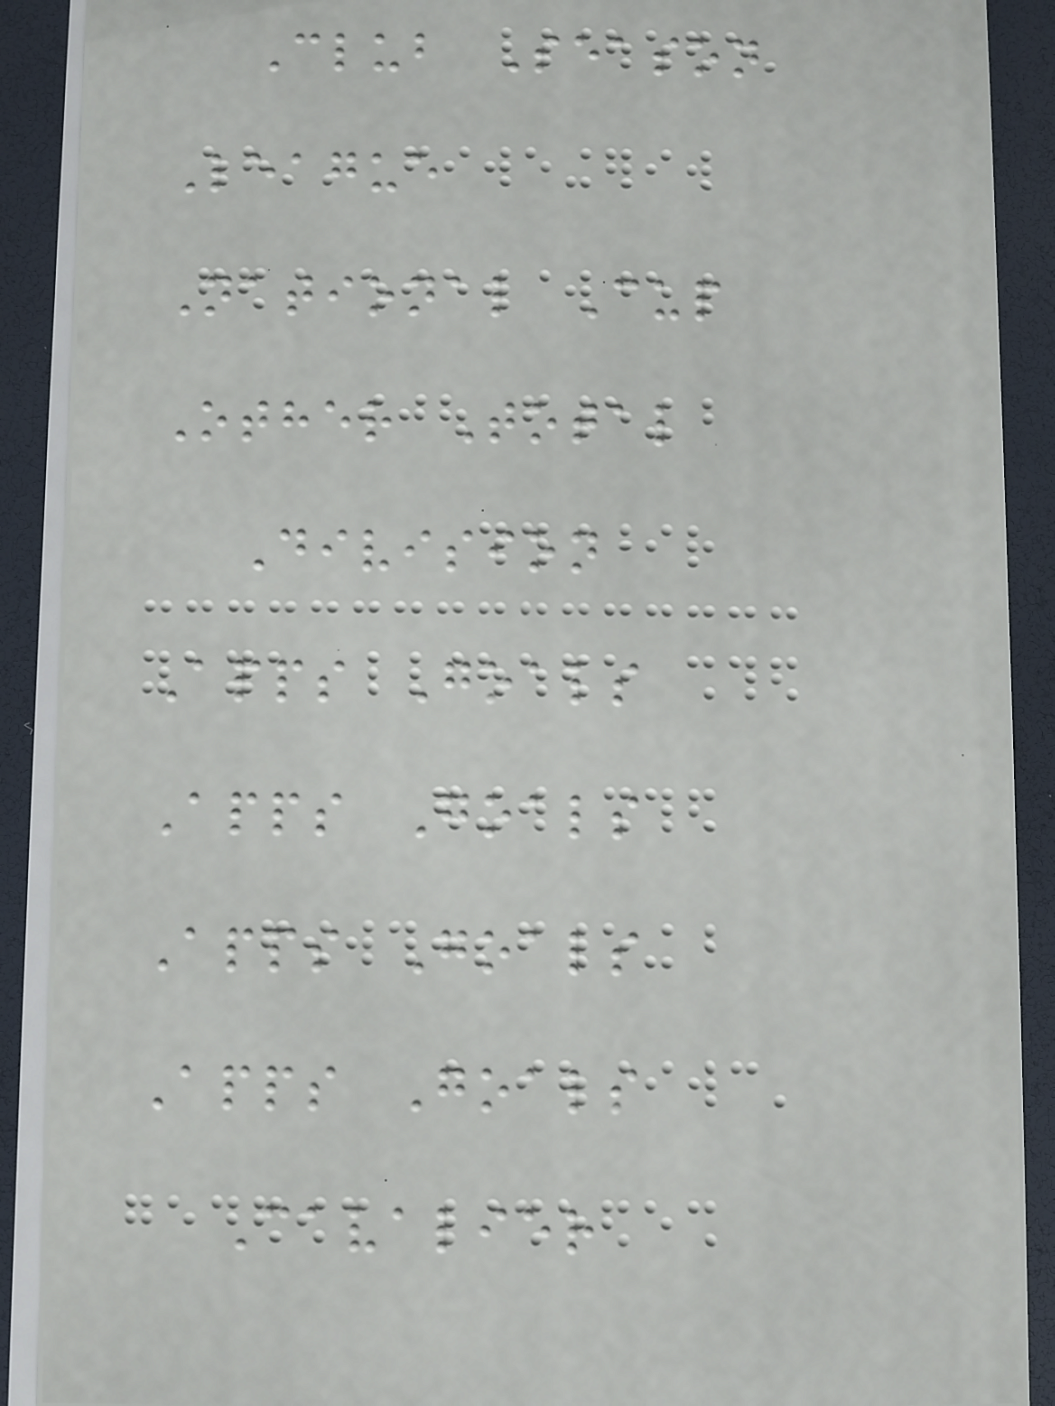Club Season
League
National Cup
Other Total
Division
Apps Goals
Apps Goals
Apps Goals
Apps Goals
Cavalier
